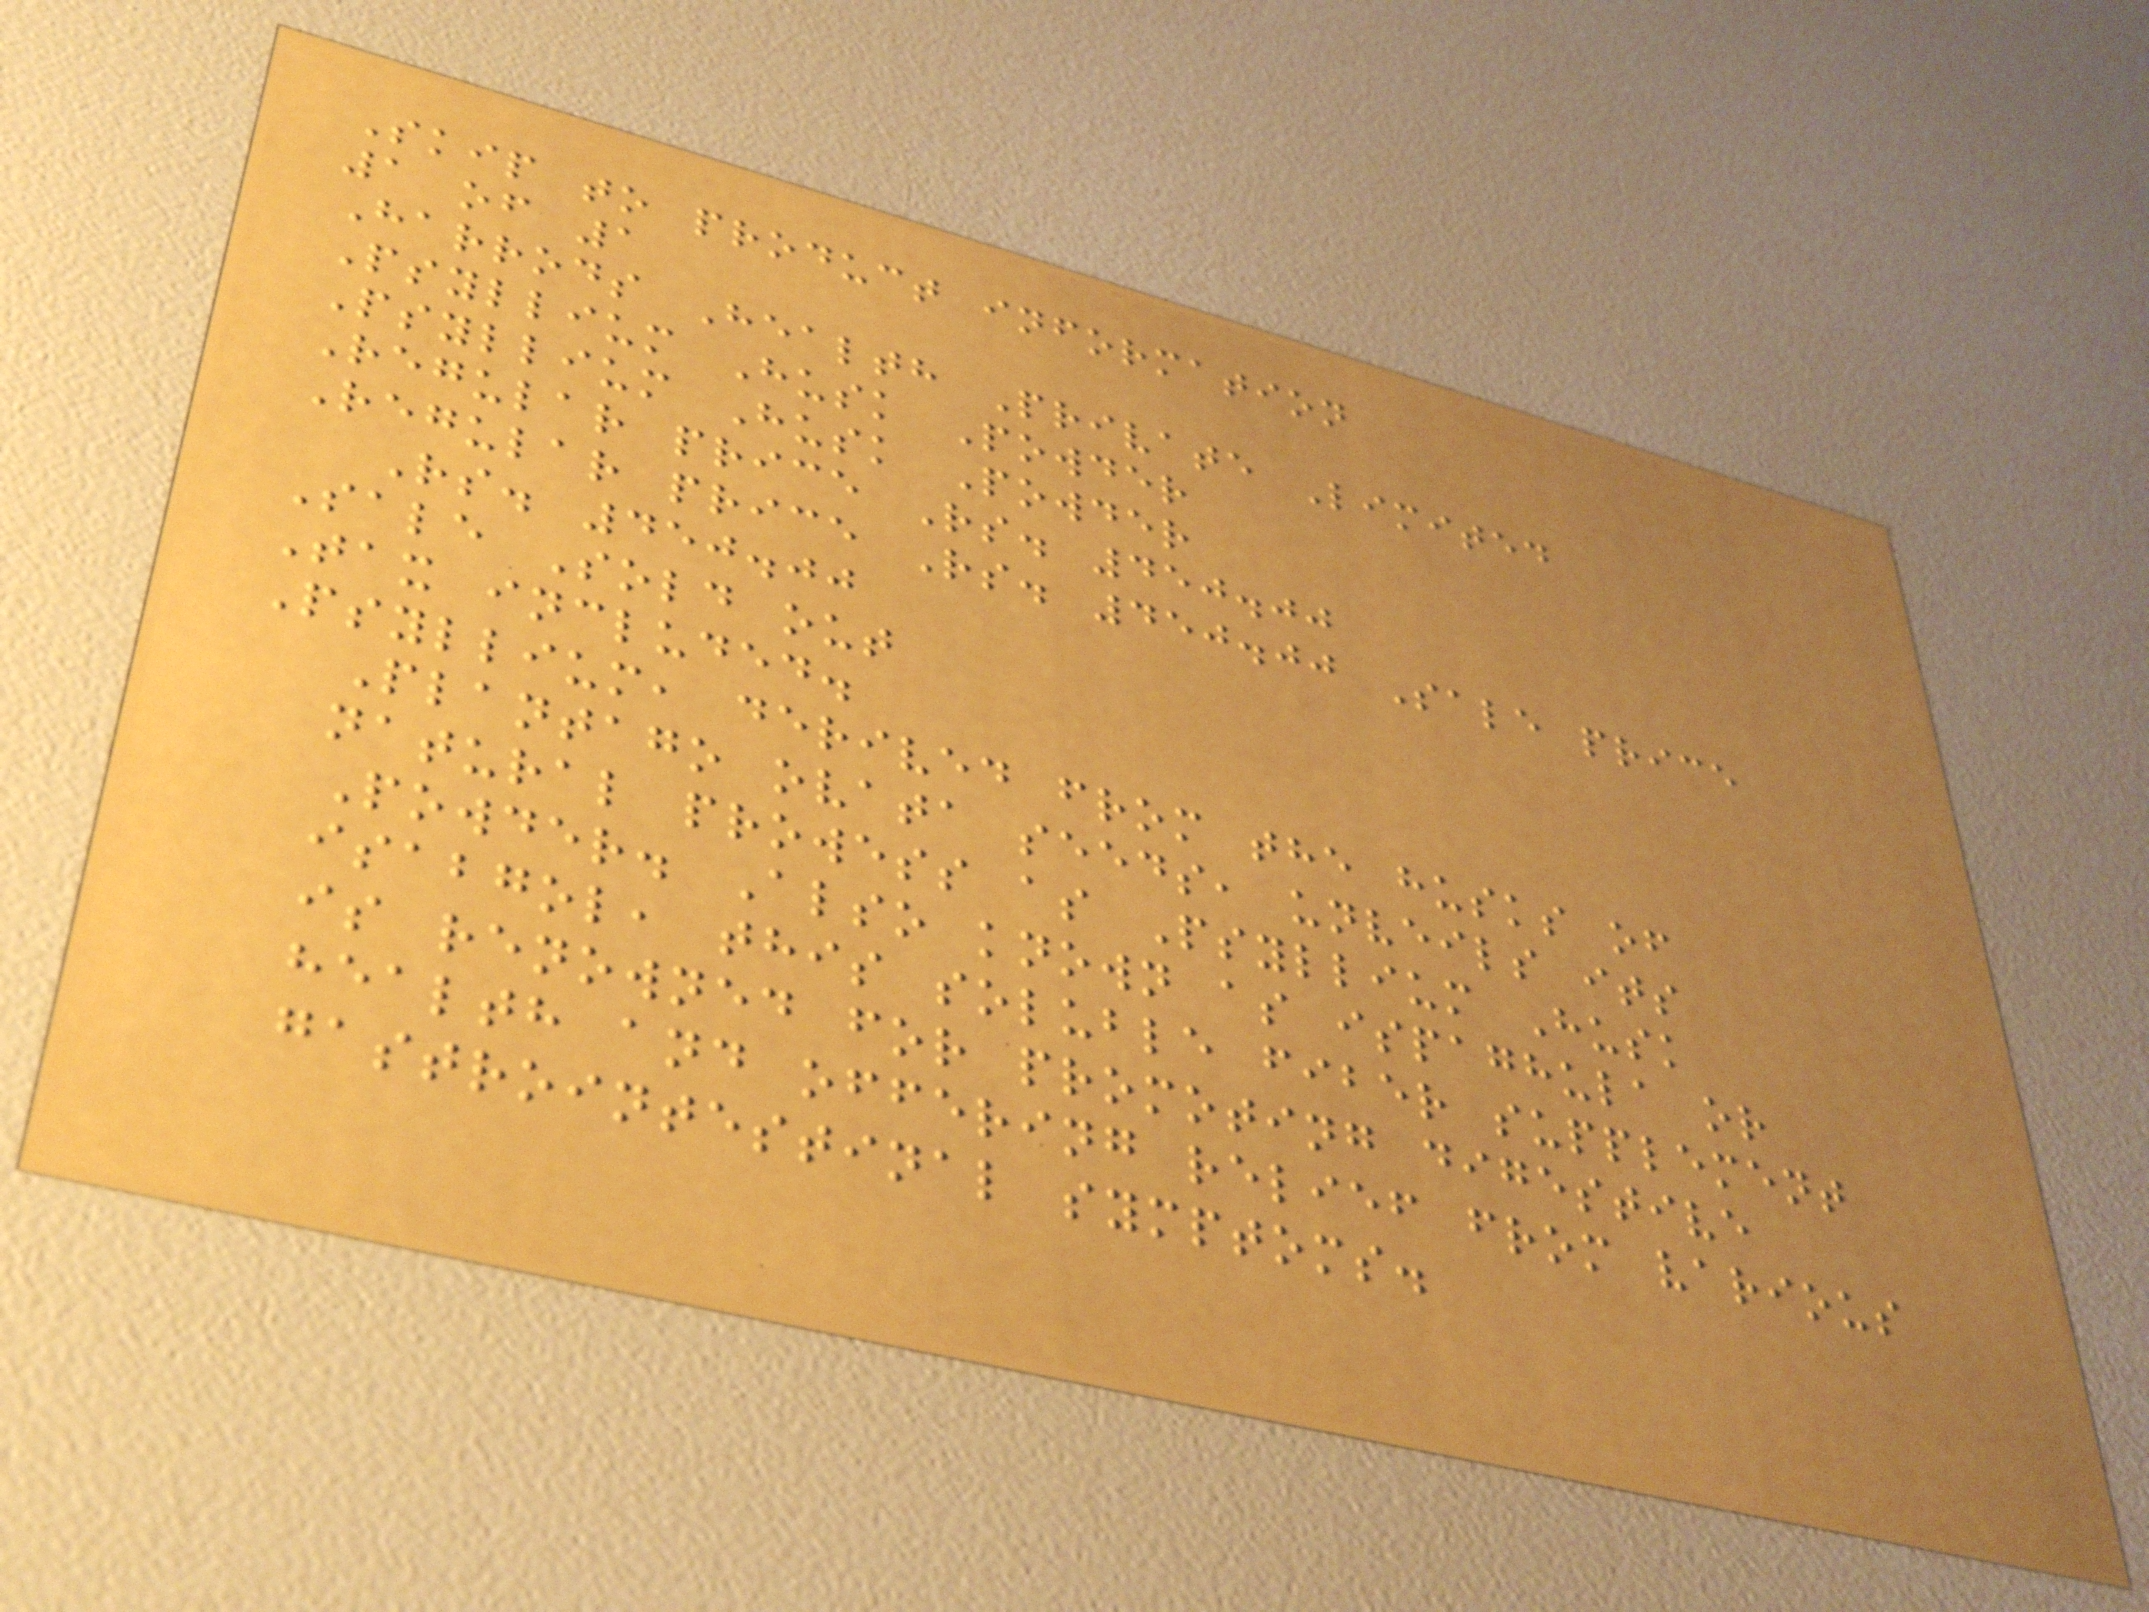Skip to product information
1 of 1
Harrods Health Private Limited
Psyllium Husk Powder
Psyllium Husk Powder
Regular price Rs. 450.00
Regular price Rs. 450.00 Sale price
Rs. 450.00
Sale Sold out
Tax included.
Psyllium, derived from the husks of
Plantago ovata seeds, unveils its
natural prowess as Psyllium Husk
Powder. Also known as ispaghula or
isabgol, this soluble fiber supplement
is renowned for promoting digestive
health and offering relief from various
gastrointestinal symptoms.
